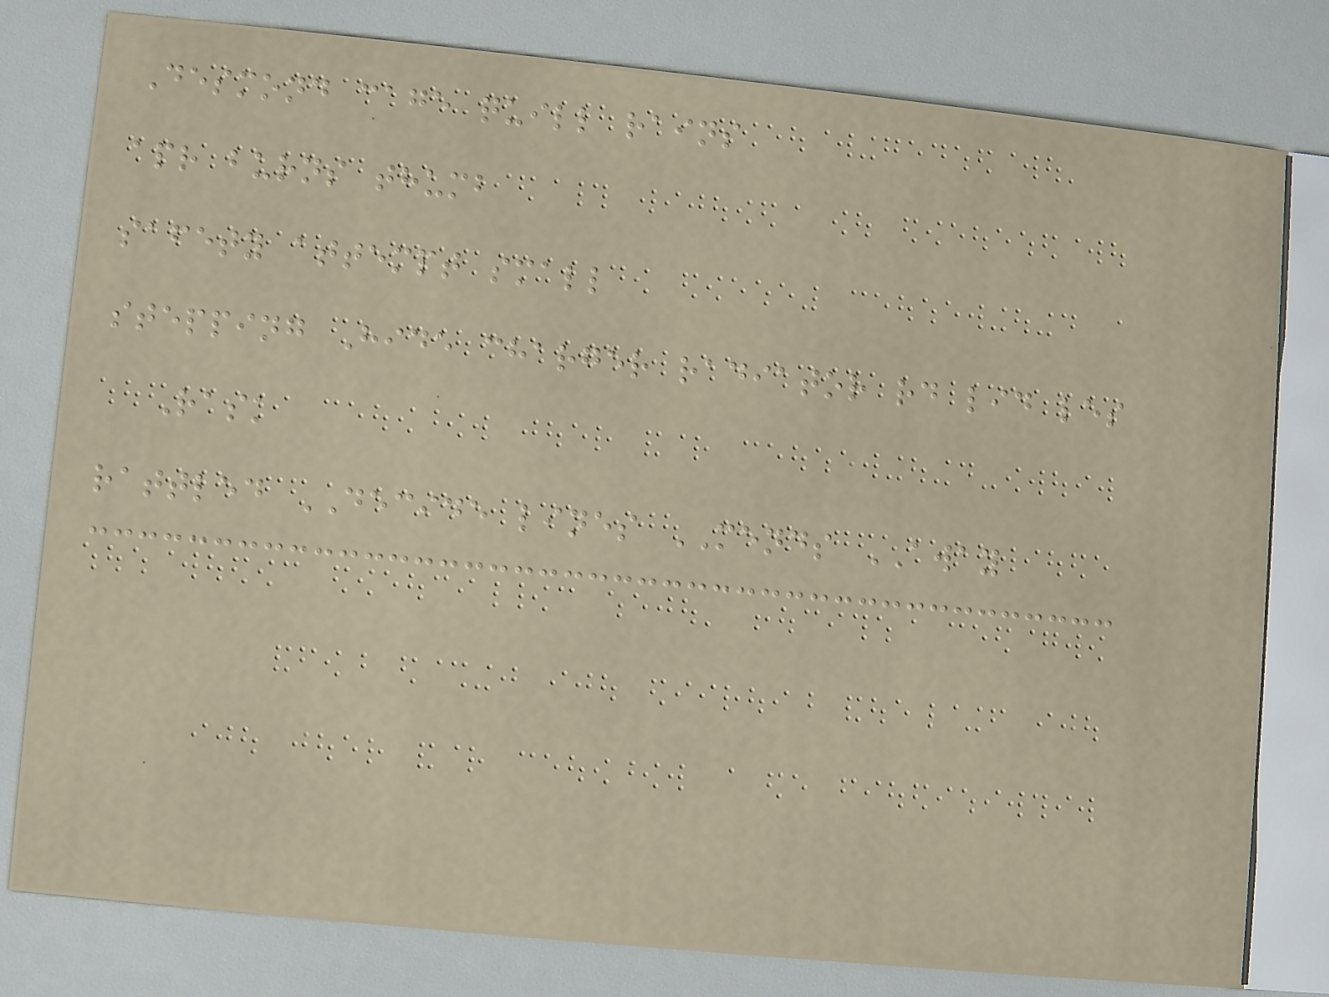Desmond cage quill rains
apr burns thumb
safety attempt small
stepping Hide charger radiator rd lid les
Rask
rattled DECIDE lines MENDS AWAY
